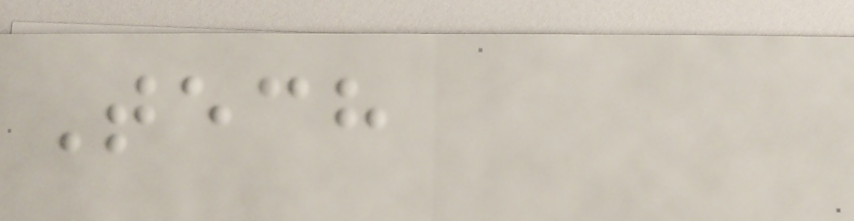Tech
